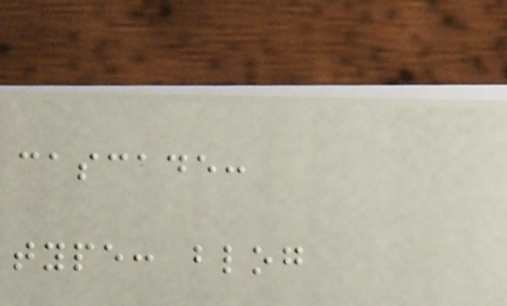cascade:
type: blog
